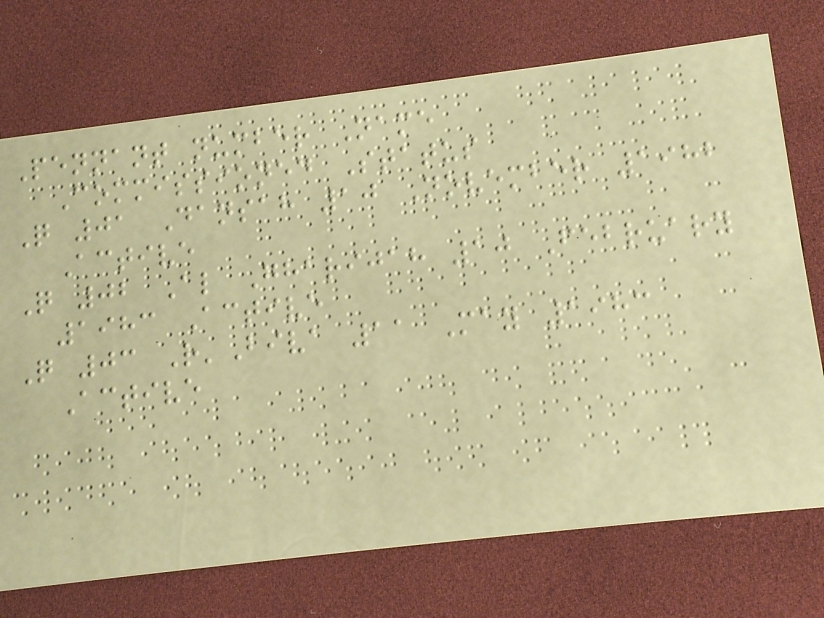Pennant number Name
Commissioned Status
Q 01 Dansah 10 November 1982
Active
Q 02 Al Gharijah 10 February
1983 Active
Q 03 R'Biva 11 May 1983
Active
